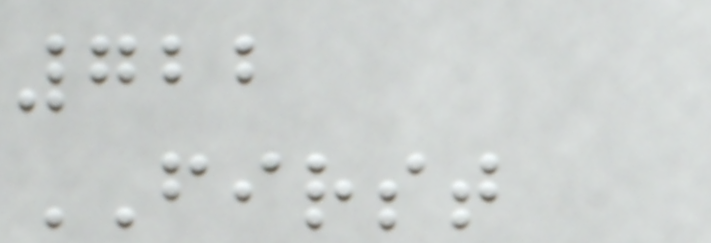722
FIRST
